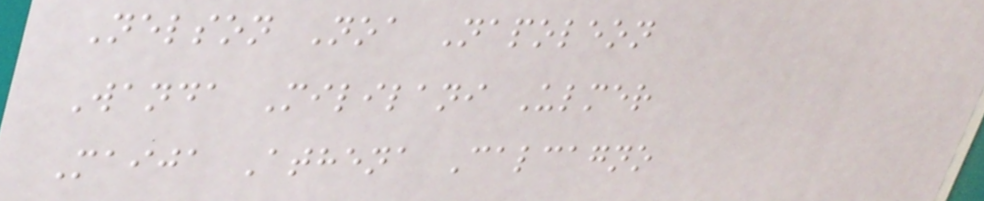Nelson Noa Napoleon
Wanda Mililani Ulmer
Maija Athena Calcagno
